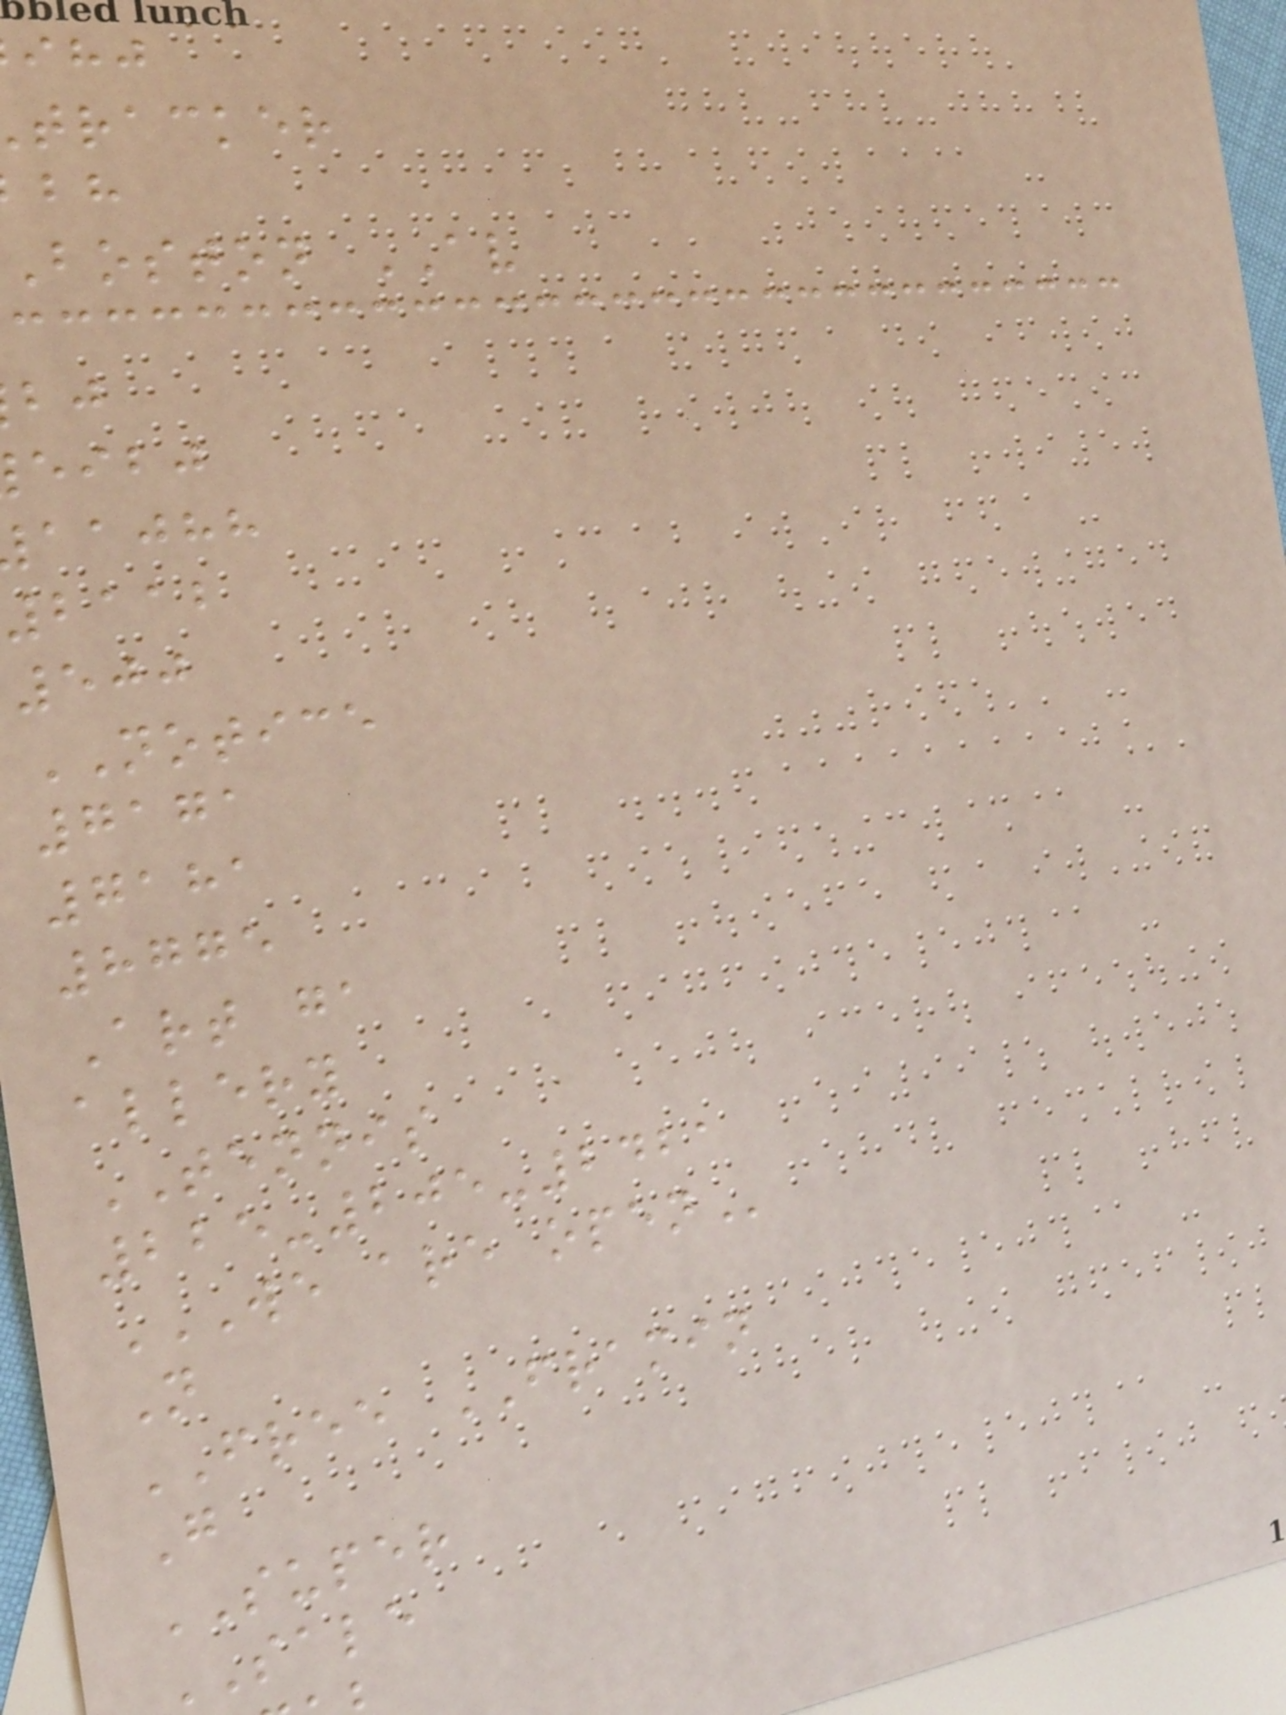tracker
boston AV
eibj
aajhh
2112
500
NOTICE
7171
7181
8775
Art ga
allery
TENNIS
225-205-2421
WE ARE OPEN
N
FREE FRAMIN
G
SUPER
SALE
